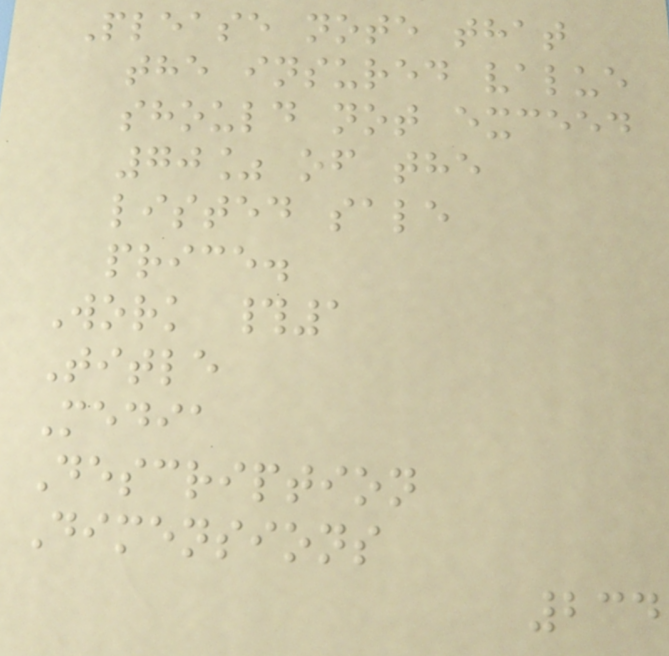Please note that
the insured value
should not exceed
70% of the
listed sale
price.
Work #1
Title
Media
Description
Dimensions
234
